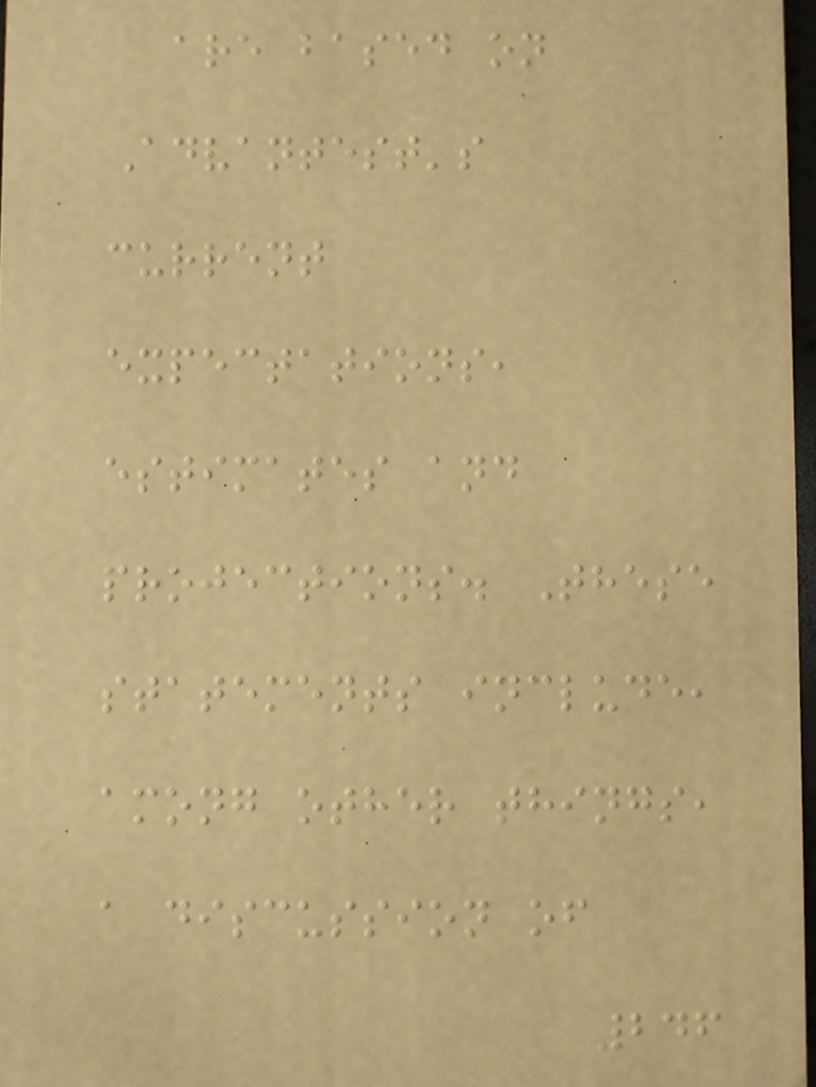are based on
Advantest's
current
expectations,
estimates and
projections. These
statements include,
among other things,
a discussion of
246
